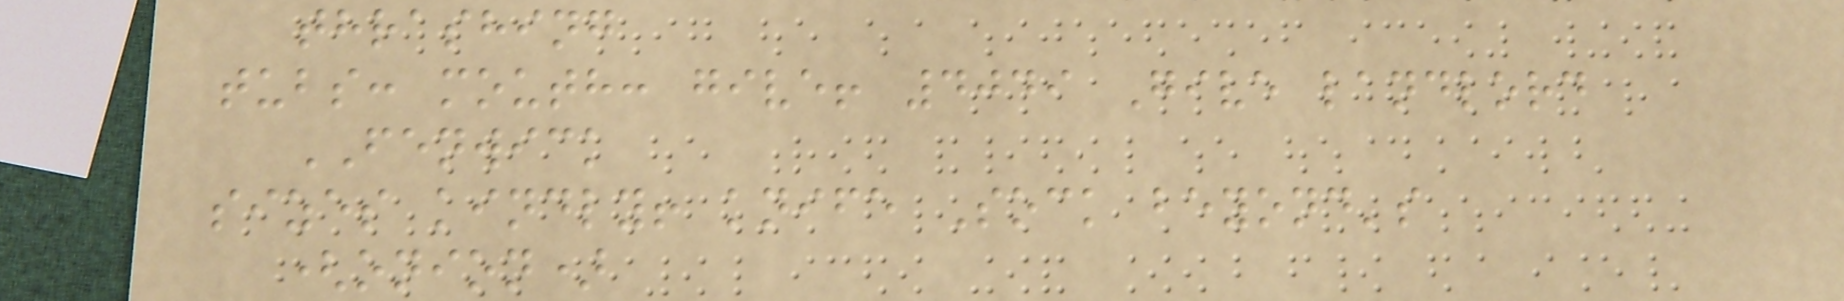thrashing
tubs: mouth: give! 4049 Give landlord
FENWICK
sizes kindly! knife Sock beyond's
(onion)
